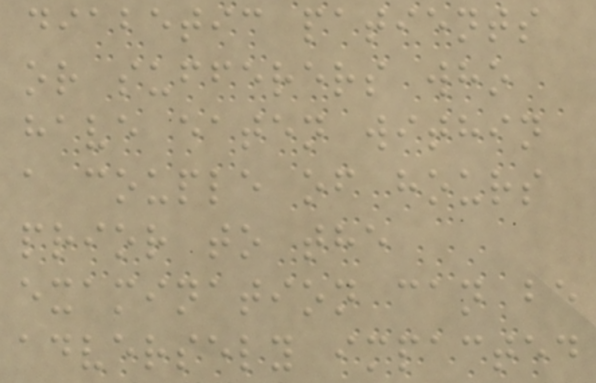diabetic patients
or sufferers who
have eaten within
a couple of hours
prior to the
examination can be
adversely impacted
